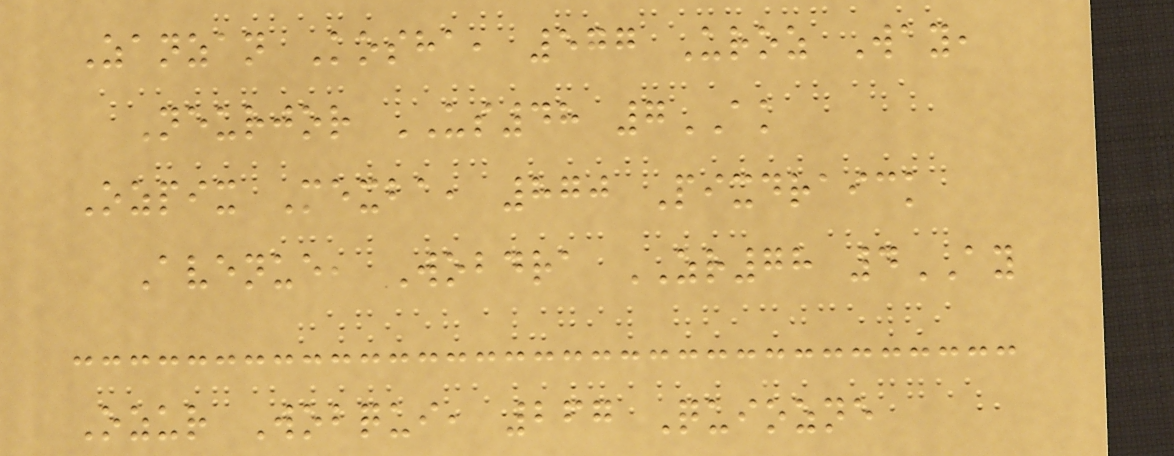Zanzan Kosha, 577 Uroz Way,
Neurjor US48 7AK
Ozpix Mexba, 870 Pixdraick
Avenue, Wobdra ZR78 4AY
Ozur Wobqui, 267 Quiozne
